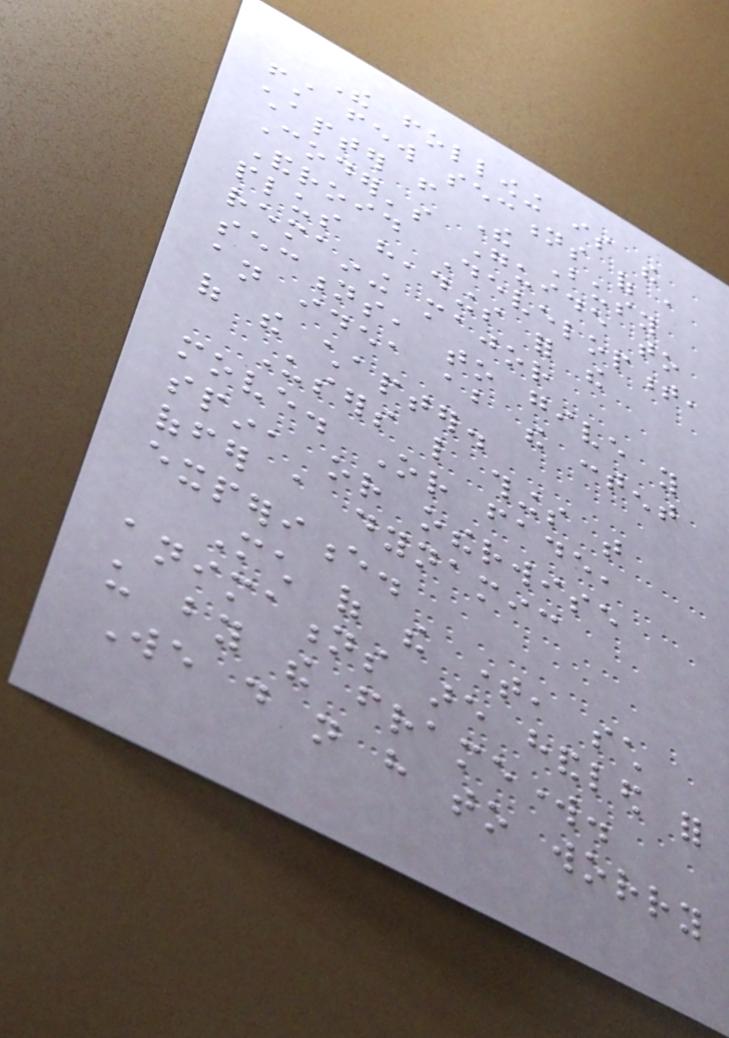The following is the
first few sections of a
chapter from The Busy
Coder's Guide to
Android Development,
plus headings for the
remaining major
sections, to give you
an idea about the content
of the chapter.
Users like things that
move. Or fade,
spin, or otherwise
offer a dynamic
experience.
Much of the time, such
animations are handled for
us by the framework.
We do not have to worry
